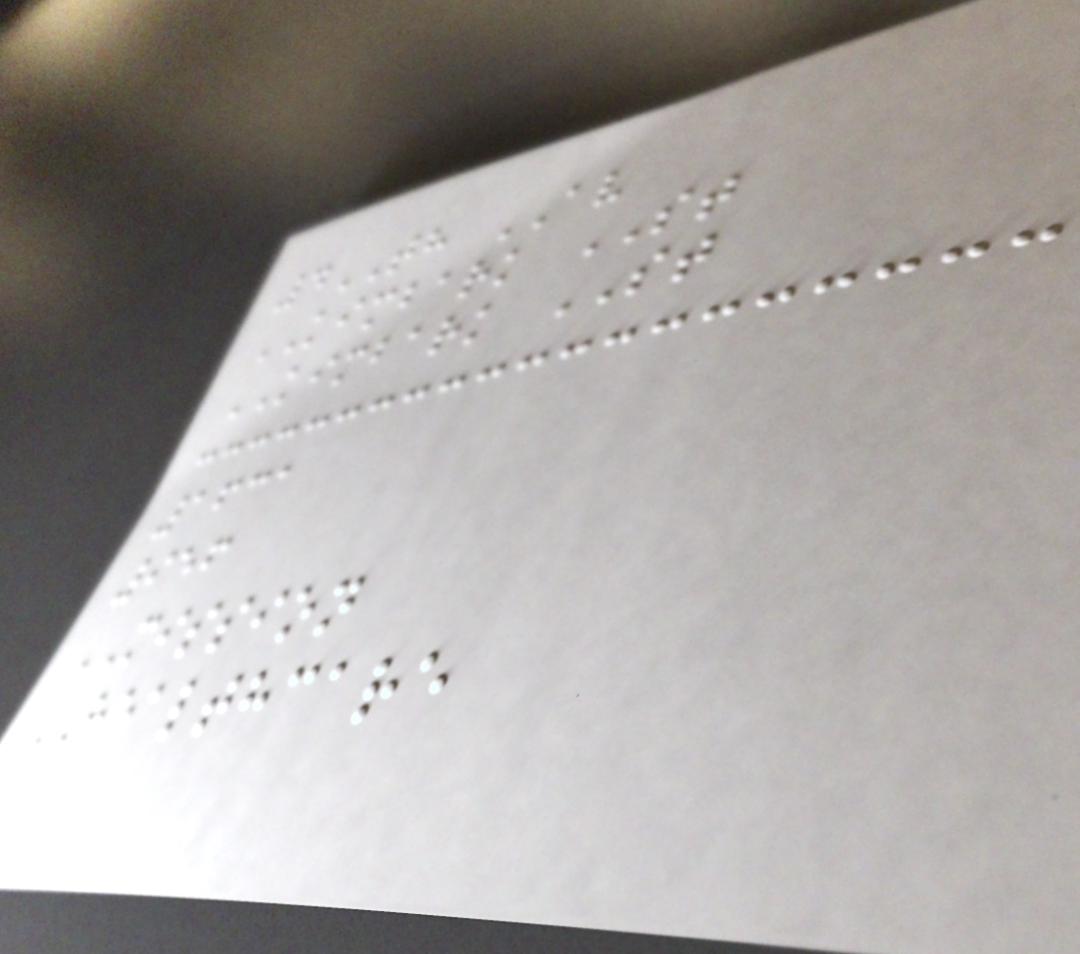4TH AV
KIMBARK ST
KIMBARK ST
1631
956
MISSION
HEALTHCARE
